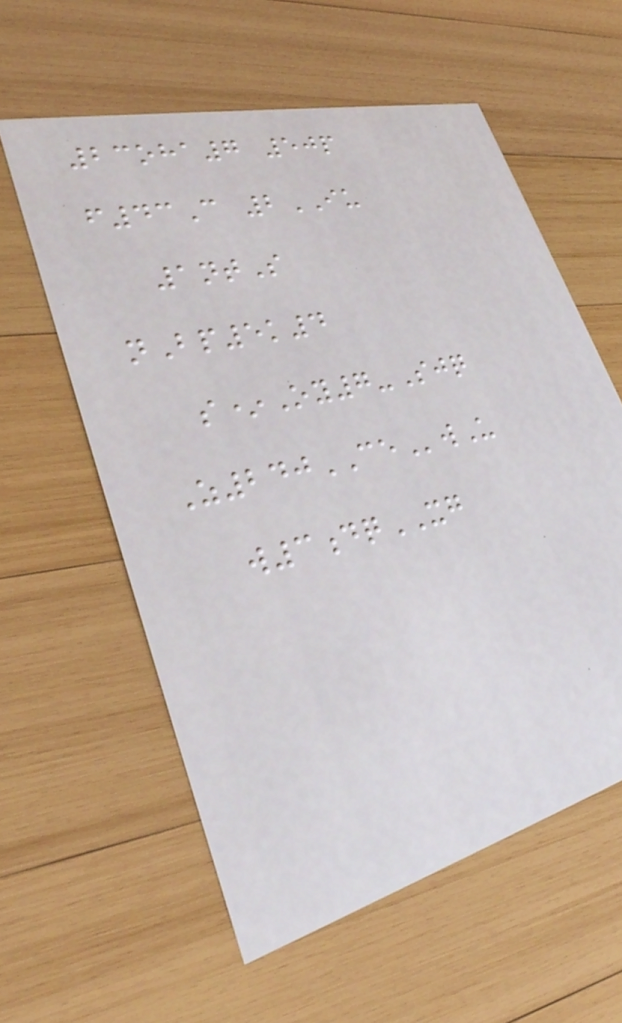23oha7 50p
f43C 2IU
1ntS
nBp5k4
s*Oy7-Sjq
Z240CEwU
w3dqXG
